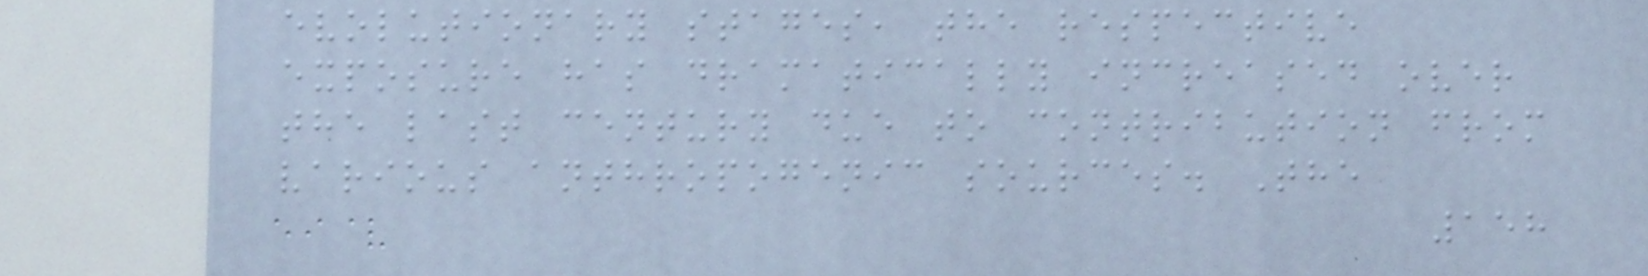evolutionary stages, the respective
exposure has dramatically increased over
the last century due to contribution from
various anthropogenic sources. The
158
